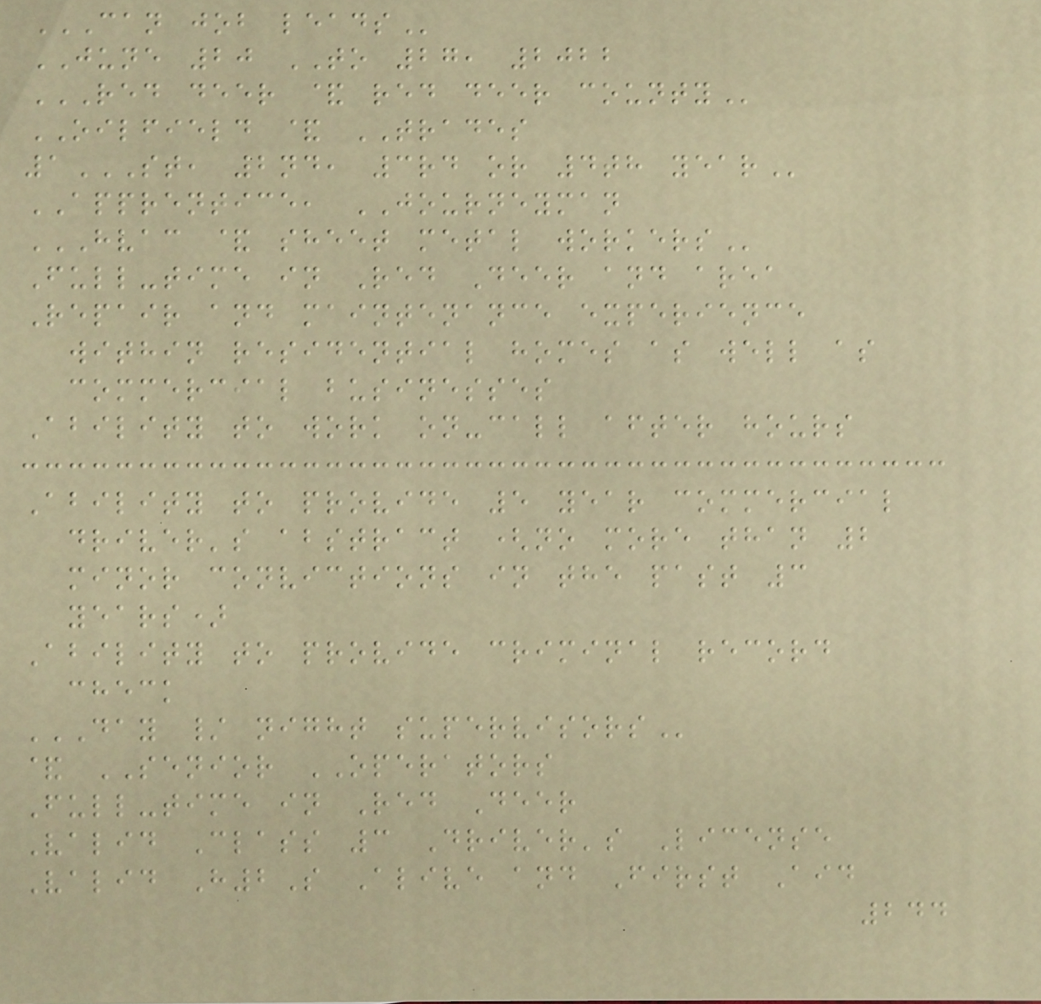CAN JOB LEADS
JUNE 20 TO 27, 2022
RED DEER & RED DEER COUNTY
OILFIELD & TRADES
1ST, 2ND, 3RD OR 4TH YEAR
APPRENTICE, JOURNEYMAN
HVAC & SHEET METAL WORKERS
Full-time in Red Deer and area
Repair and maintenance experience
within residential homes as well as
commercial businesses
Ability to work on-call after hours
Ability to provide 5 year commercial
driver's abstract (no more than 2
minor convictions in the past 3
years)
Ability to provide criminal record
check
DAY / NIGHT SUPERVISORS
& SENIOR OPERATORS
Full-time in Red Deer
Valid Class 3 Driver's License
Valid H2S Alive and First Aid
244
